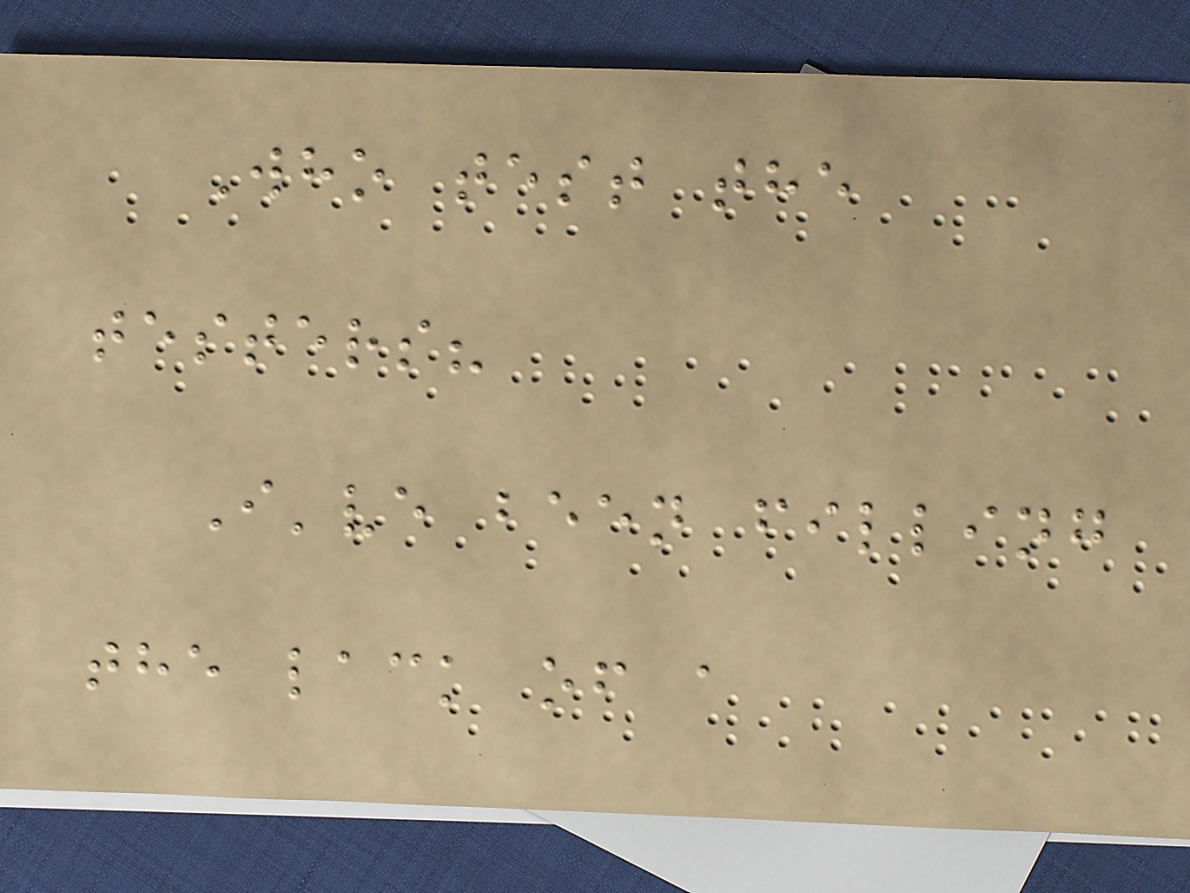Who test the
testers?
I've been filling
the lack of a
